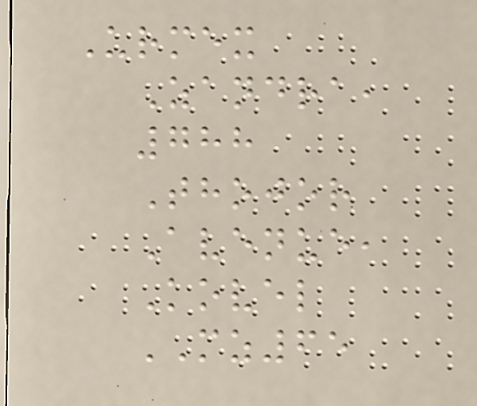Urmex
Zandra,
788
Thojor
Avenue,
Kovel
MZ65
